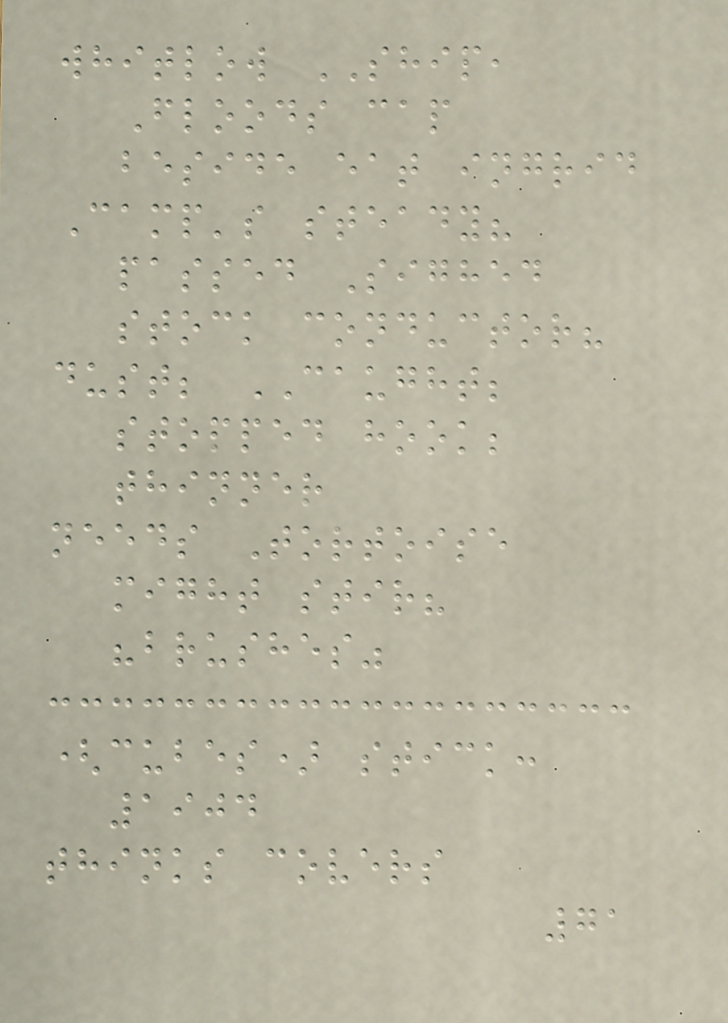whitlow SHIP,
Floods cap
beside eat ingrid
Camp's steady?
passed Sighed
stock conductor?
dust; CAUGHT;
stopped hook;
thinner
needs Tortoise
might stir?
"brushes"
(cubes) stick:
1904
thinks covers
71
